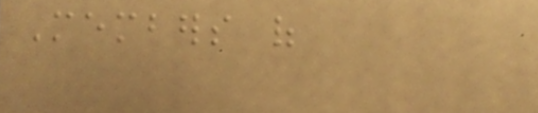Members of
